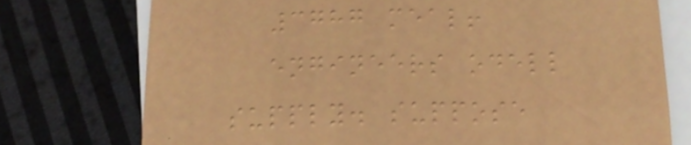3787 meal!
engineers odell
supply. suppose
